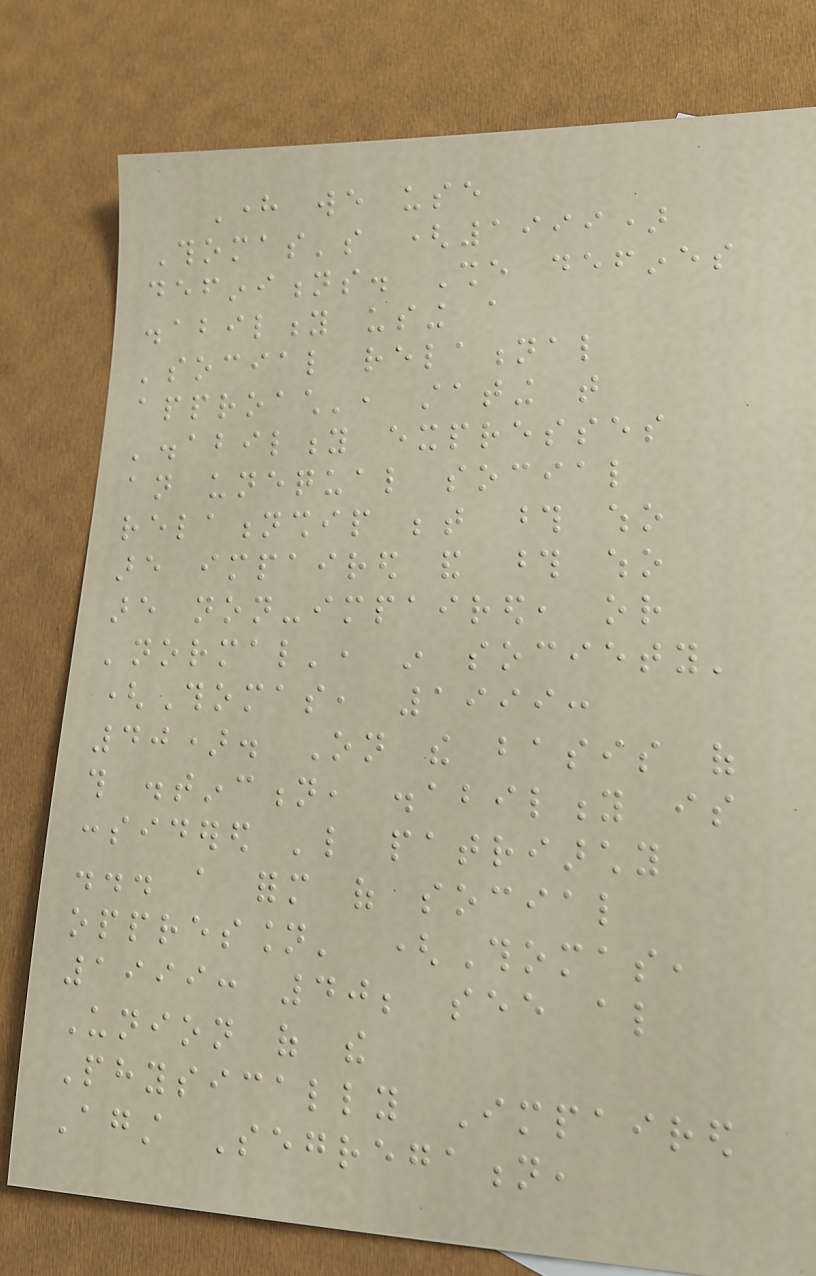Here we use
Thomas's (1999)
definitions. She defines
disability using a
'social relational
approach', stating that
'disability expresses
an unequal social
relationship between those who
are impaired and those who
are non-impaired, or
'normal', in society'
(Thomas, 1999:
40). On the basis of
this distinction, disability is
considered 'like patriarchy
... a form of social
oppression' (Thomas,
1999: 40; see also
Union of the
Physically Impaired
Against Segregation,
